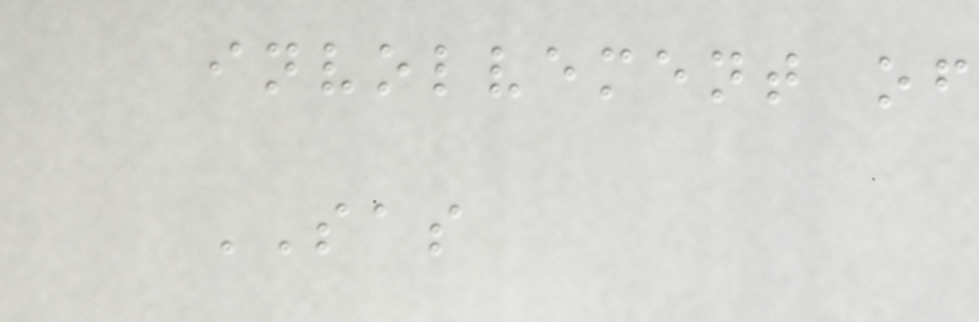involvement of
SAS
